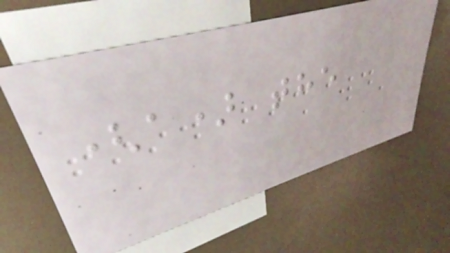(a) the
